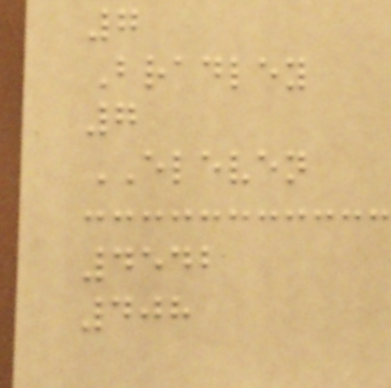7
Bradley
7
ELEVEN
4542
408
